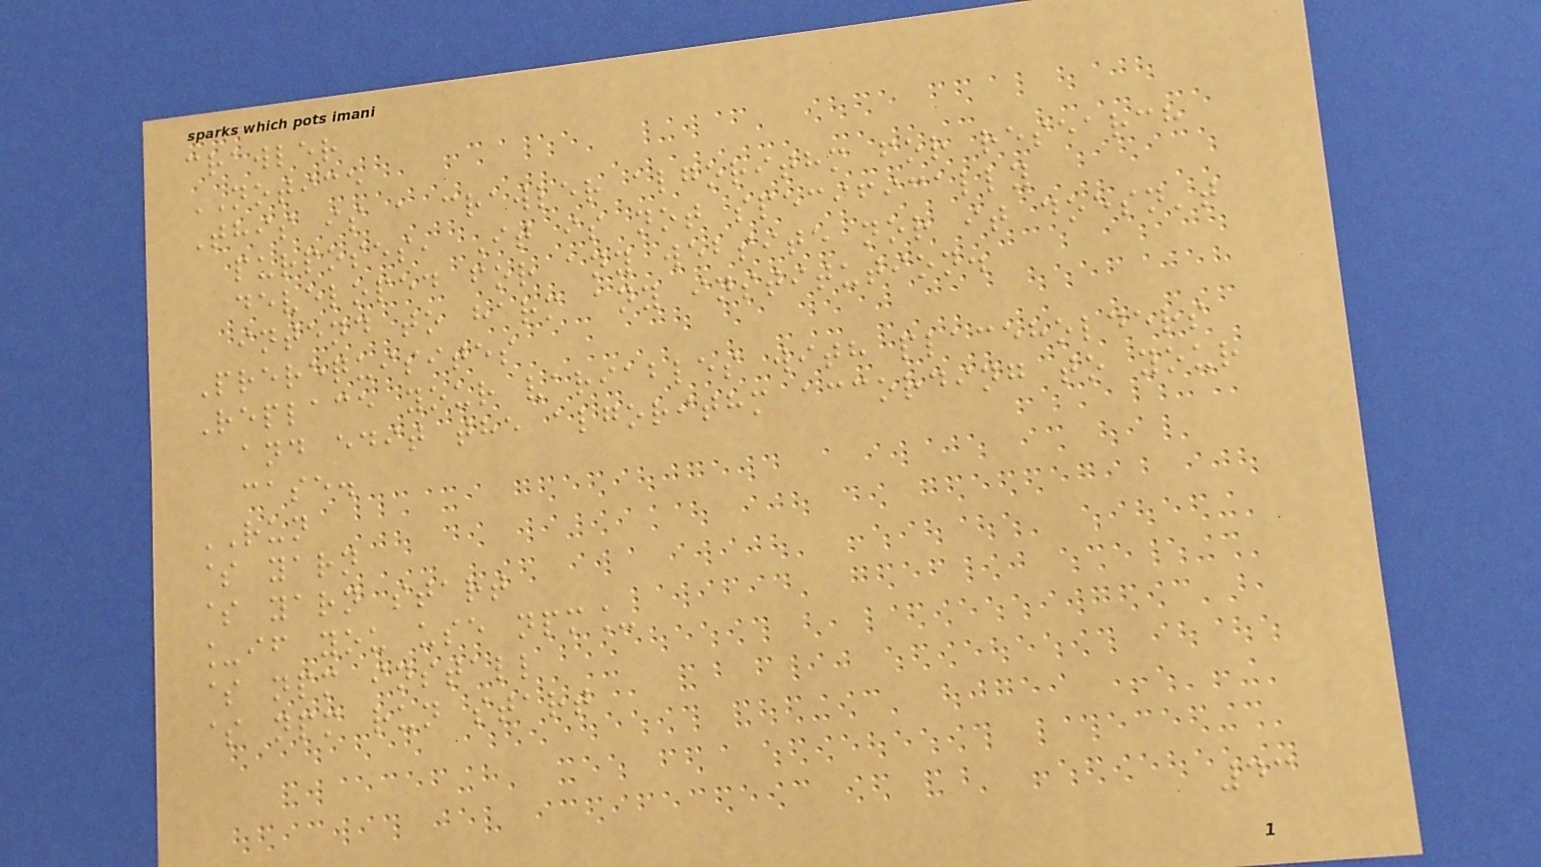crawler
NOTICE
This is a crawler algorithm for research
purposes, It is not specifically
developed for any website nor it doesn't
intend to harm any institution.
Prerequisites
Replace your variables with placeholders
and edit the algorithm according to your
case.
RUN
$ yarn
$ yarn start
_if you use npm_
$ npm install
$ npm run start
43
